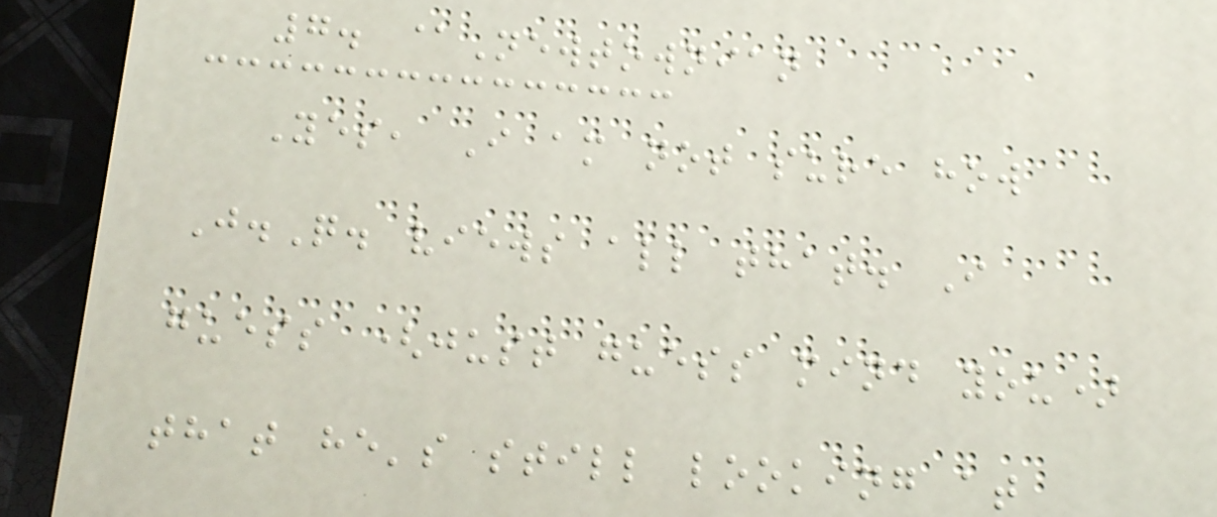7. @Newtownian
Yes, I am not sure how
J.Q. views all that. I
guess (just guess mind you)
that he's still looking at
